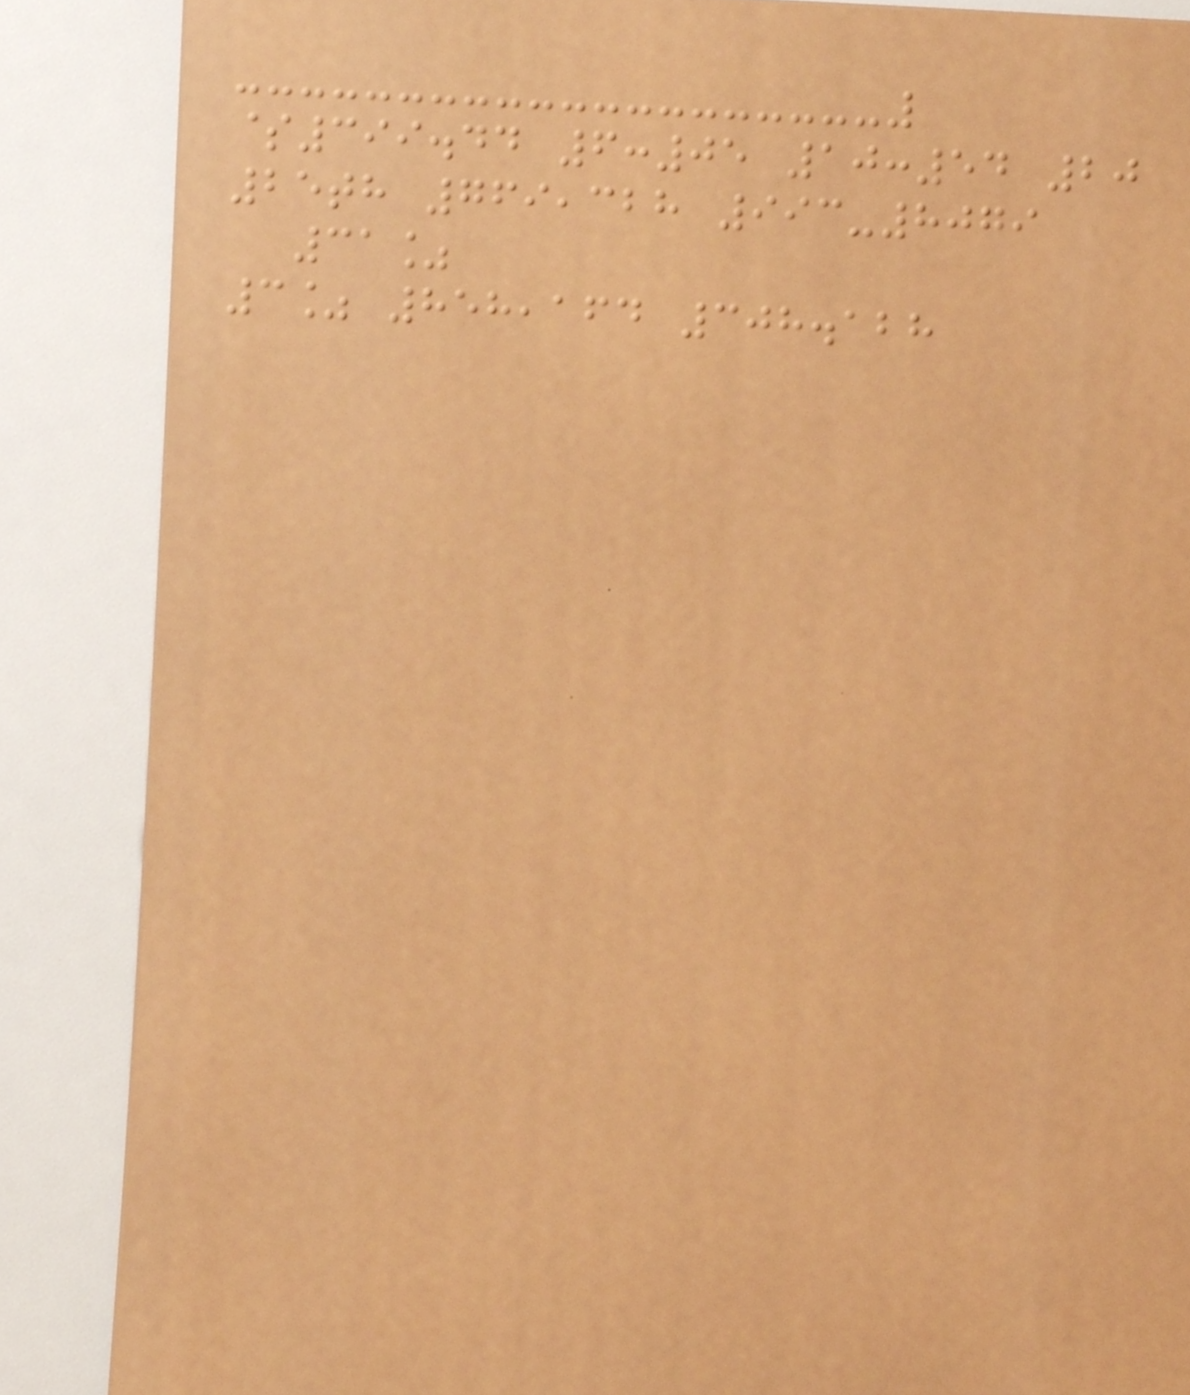$399.44 6:05 10:54 20
25th 769,328 993-8079
31%
3% 858,164 308.128
